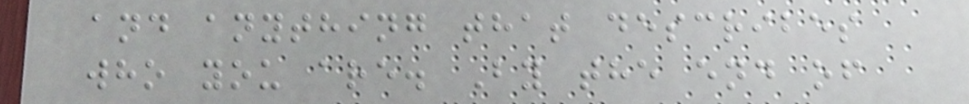and anything that describes
who you are. By the end of
